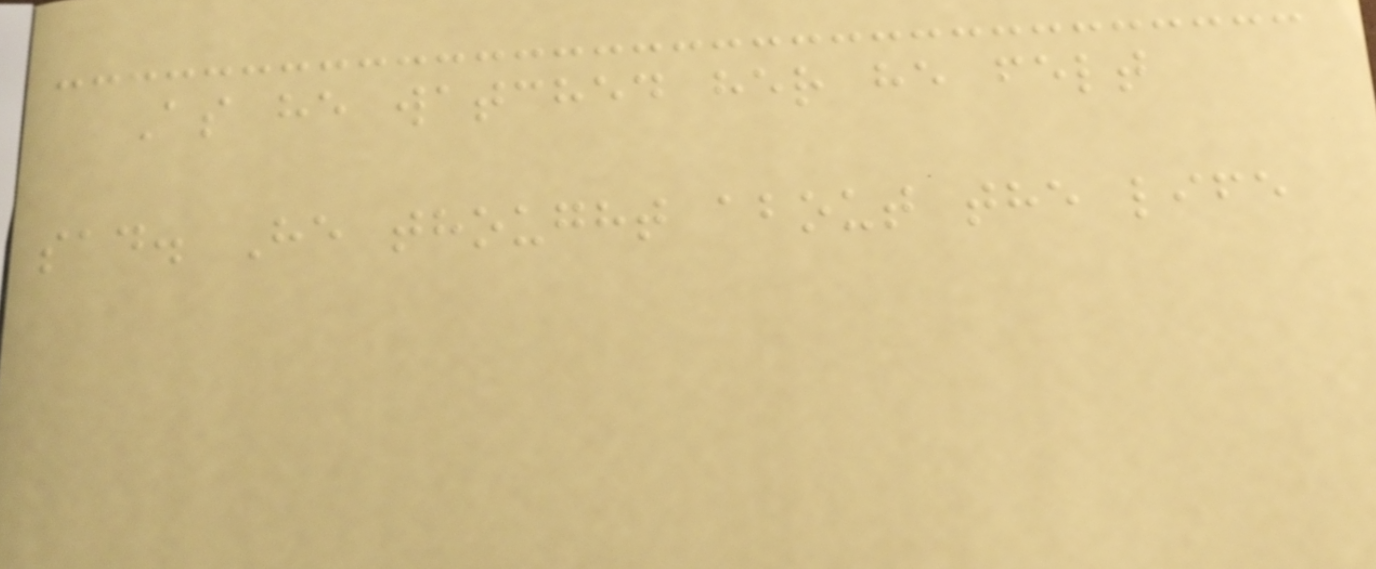As he watched her he felt
sad. He thought about the life
